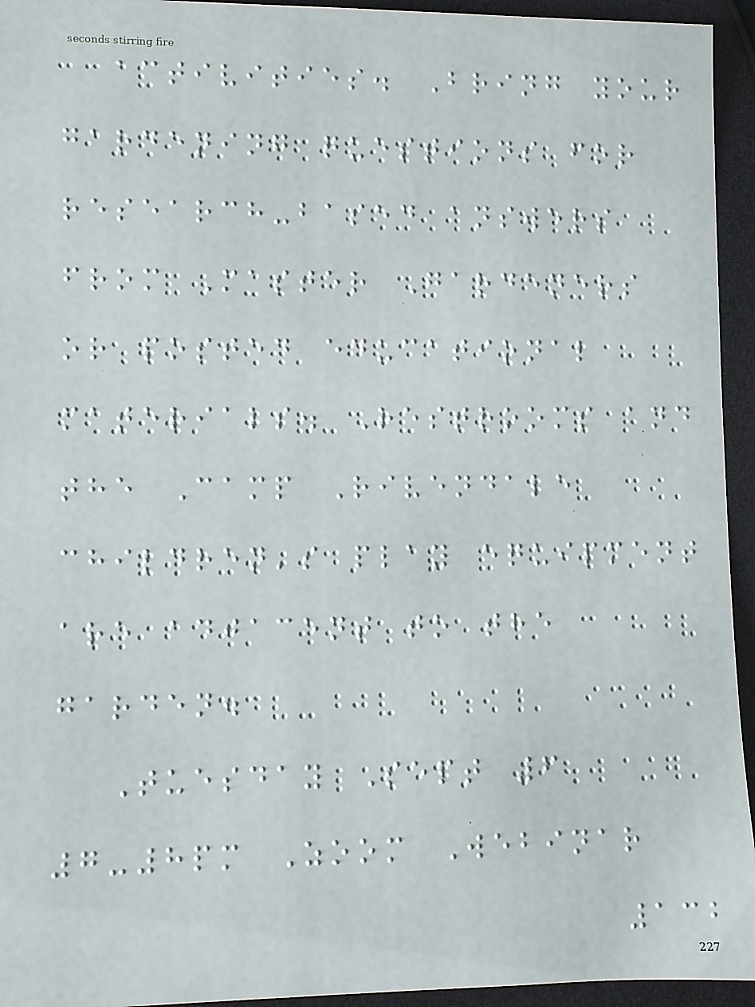activities. Bring your
gardening questions for
research-based answers
from Master Gardeners
or posted educational
materials. Restrooms and
the Camp Rivendale
children's play equipment
are adjacent to the
garden.
Tuesday Sept 6
7-8pm Zoom Webinar
132
